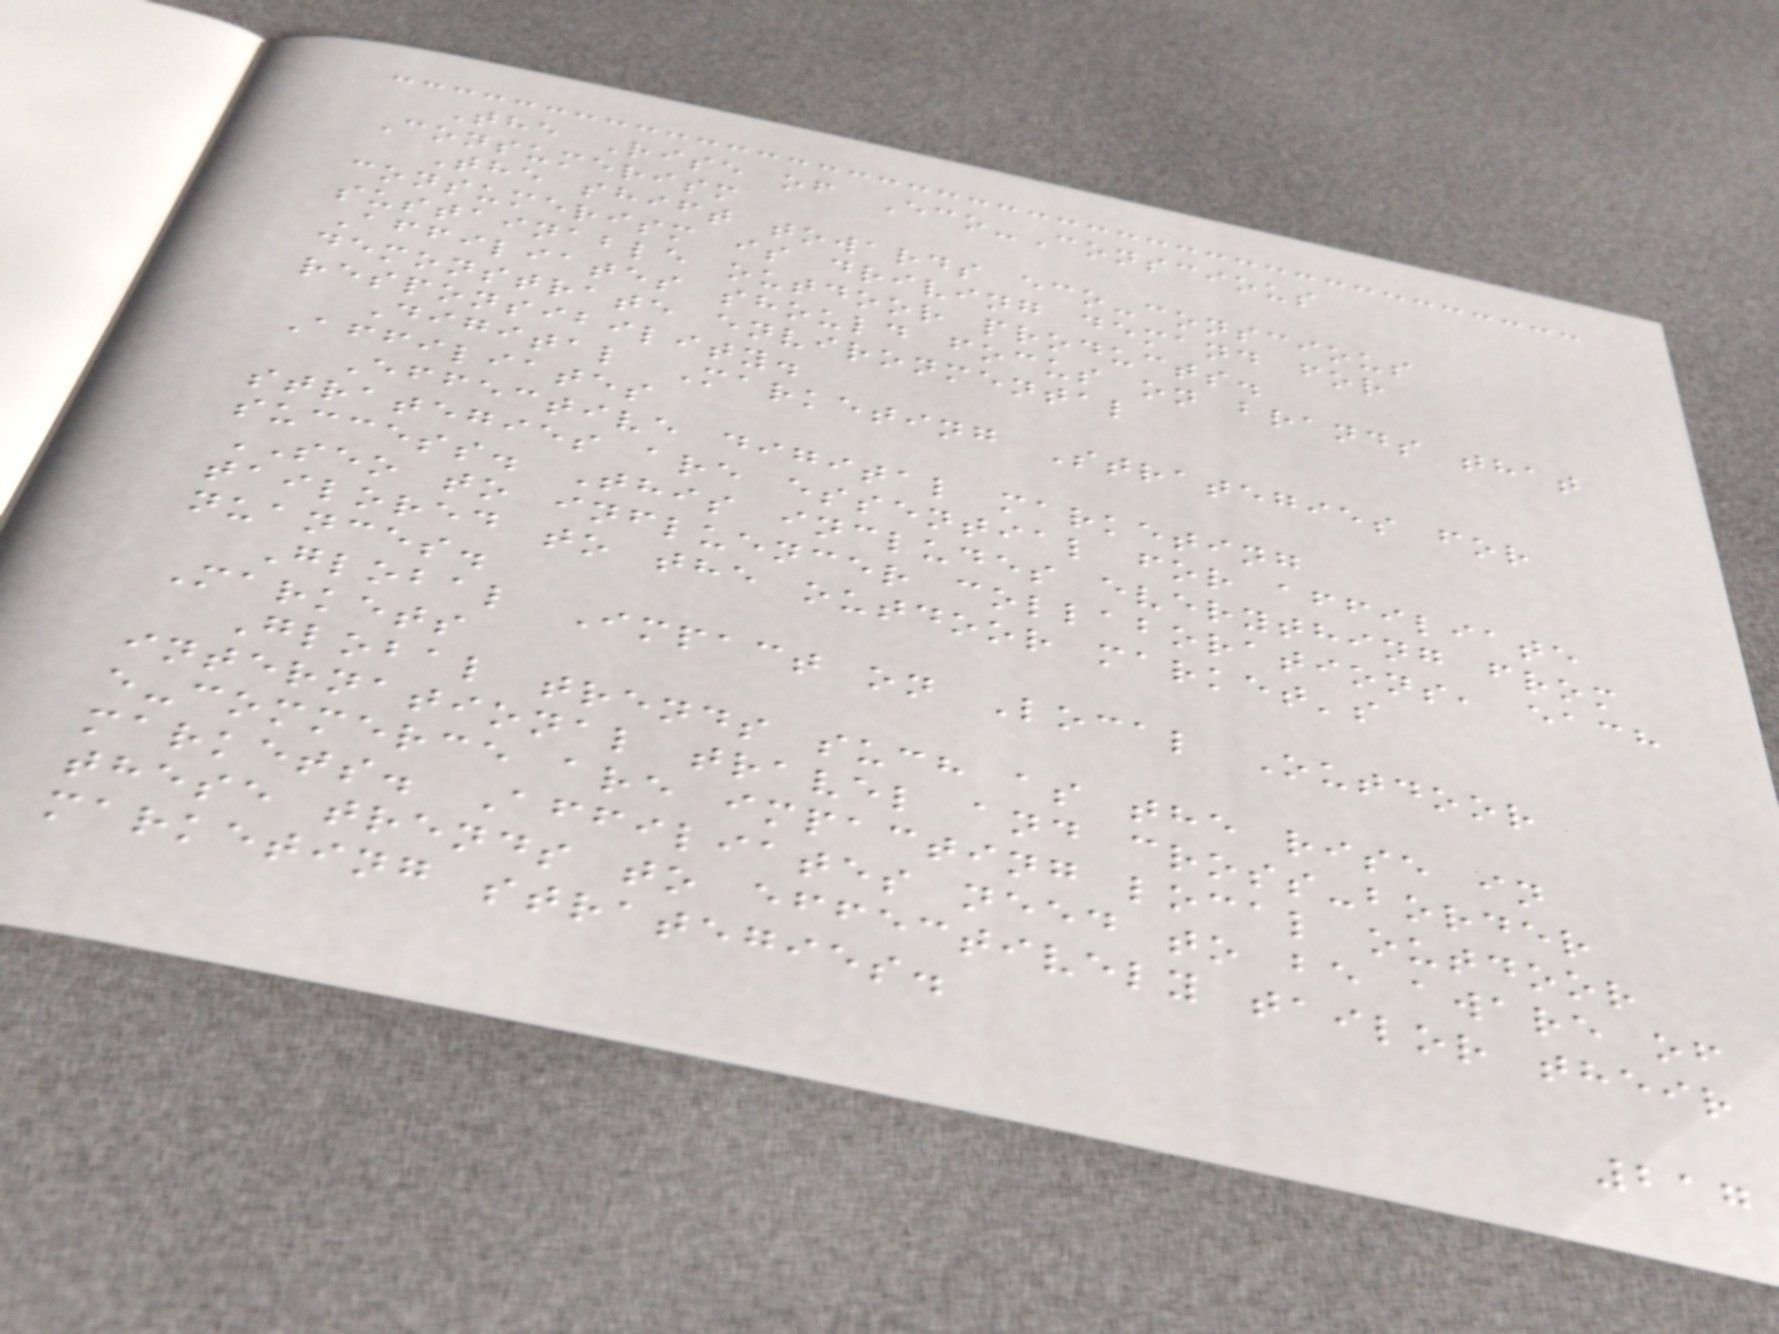The Rise of Eco-Conscious
Consumerism
The shift towards eco-conscious
consumerism is driving demand for
sustainable outdoor products.
Affiliates should focus on brands that
demonstrate environmental
responsibility.
Digital Marketing Strategies for
Affiliates
Effective digital marketing
strategies are essential for affiliate
success. This includes everything from
SEO to influencer collaborations, each
tailored to the outdoor market's
nuances.
Global Impact on Local Outdoor
Markets
Global trends such as the rise in
international travel and cross-border
e-commerce are impacting local outdoor
markets. Affiliates need to be aware of
these trends to effectively tailor their
marketing strategies.
217
